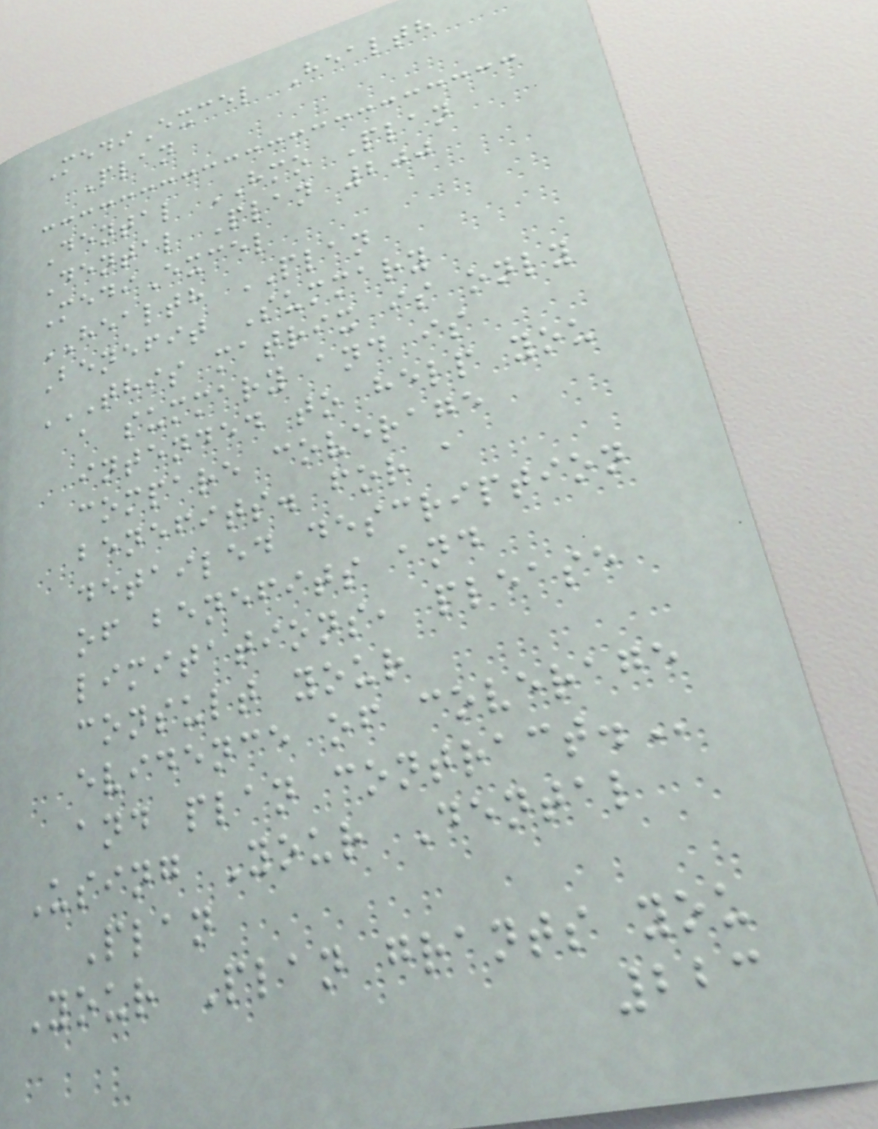MediExcel Health
Plan
Dental HMO Plan
Dental Plan 200
MediExcel
HEALTH PLAN
Benefit Summary
THIS MATRIX IS ONLY
A SUMMARY AND IS
INTENDED TO HELP YOU
COMPARE COVERAGE
BENEFITS. FOR A
DETAILED DESCRIPTION
OF BENEFITS AND
LIMITATIONS, PLEASE
CONSULT YOUR
EVIDENCE OF COVERAGE
AND PLAN CONTRACT.
Using Your Dental
Plan
Your Plan grants you
223
